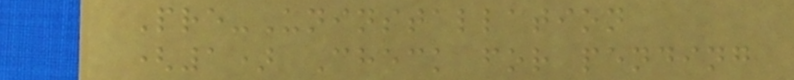Pre-Uninstallation
(1) Check for pending
